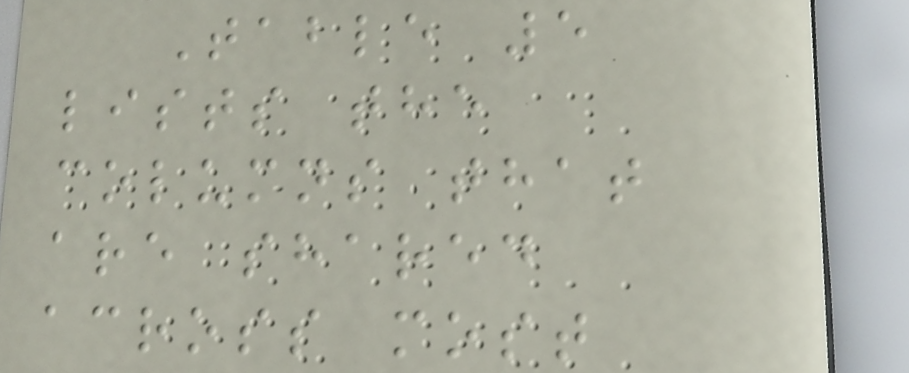Table 5
lists the
columns that
are shared
across most
